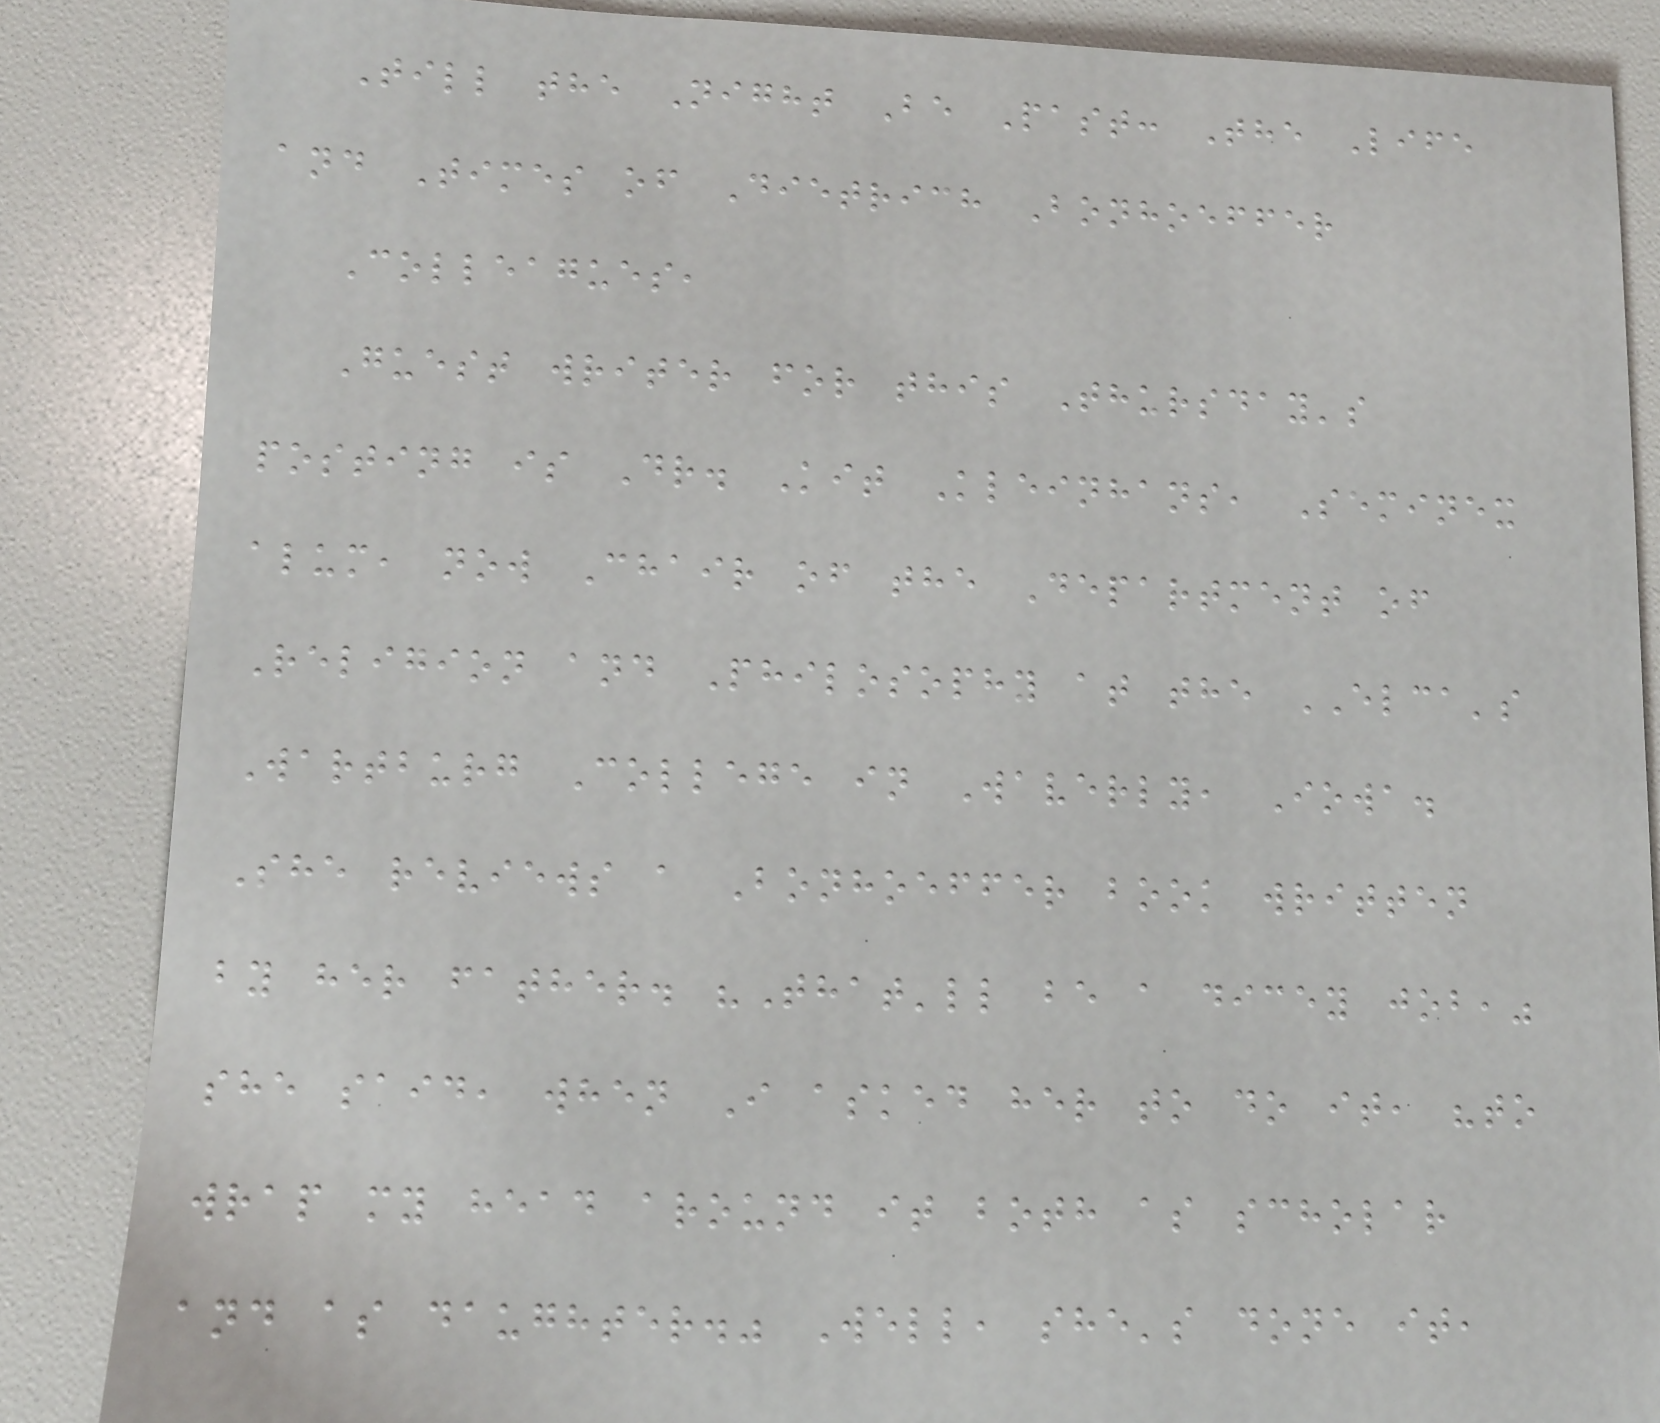Till the Night Be Past: The Life
and Times of Dietrich Bonhoeffer
Colleagues,
Guest writer for this Thursday's
posting is Dr. Kit Kleinhans, Seminex
alum, now Chair of the Department of
Religion and Philosophy at the ELCA's
Wartburg College in Waverly, Iowa.
She reviews a Bonhoeffer book written
by her father. "That'll be a dicey job,"
she said, when I asked her to do it, "to
wrap my head around it both as scholar
and as daughter." Well, she's done it,
